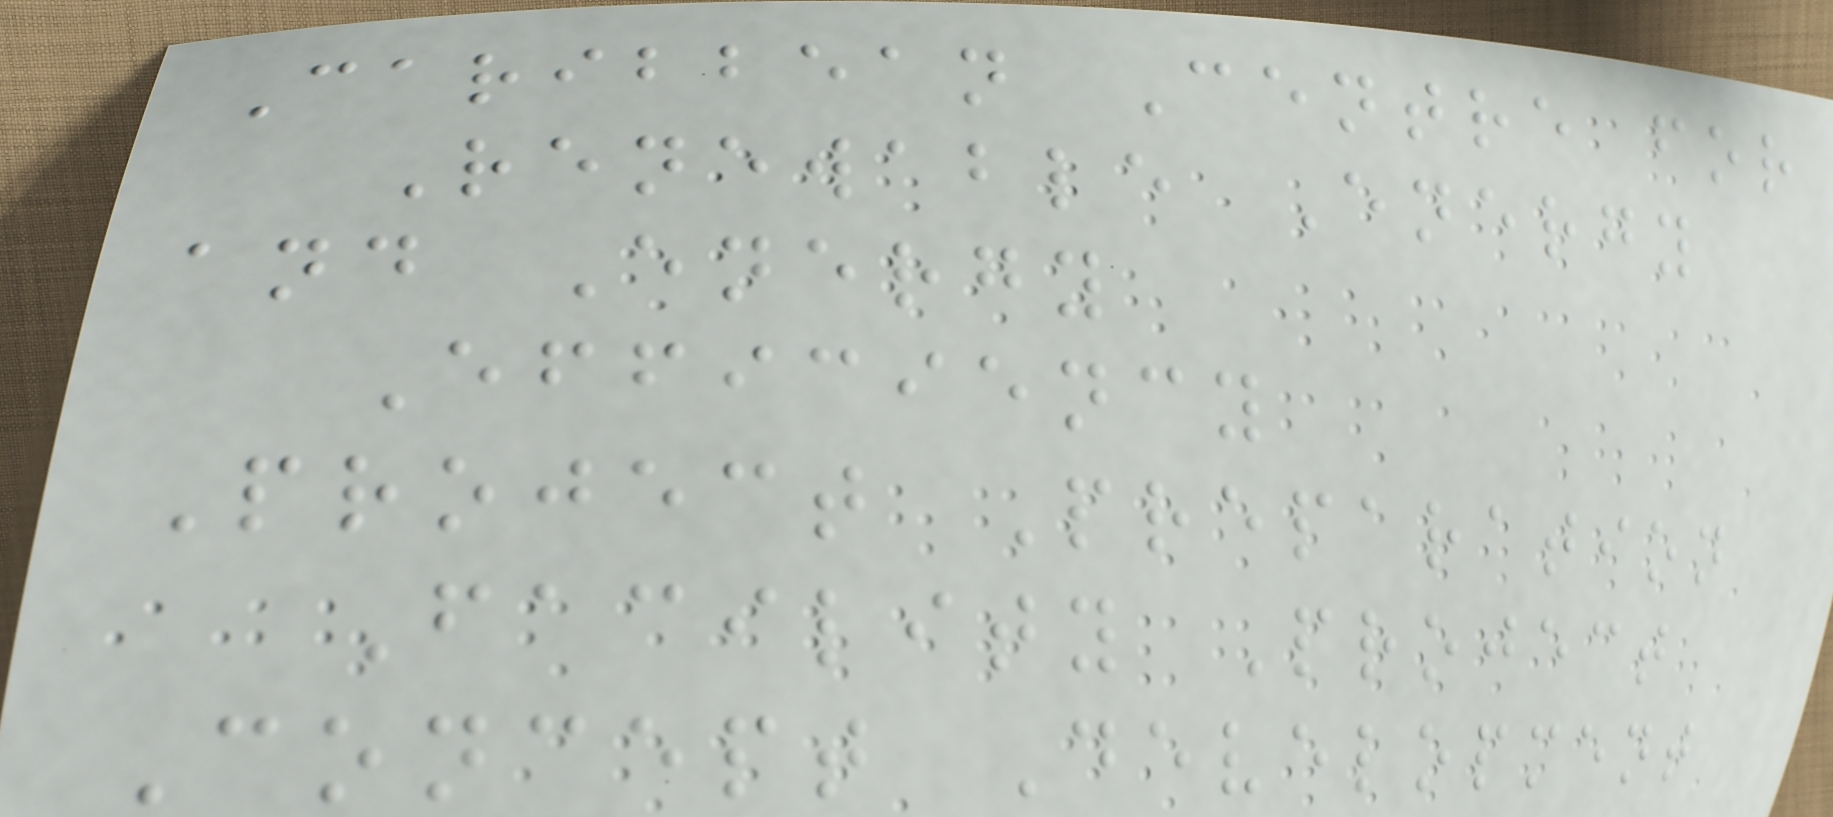Caribbean Centre for
Renewable Energy
and Energy
Efficiency
Project Preparation
Facility Project
Concept Development
